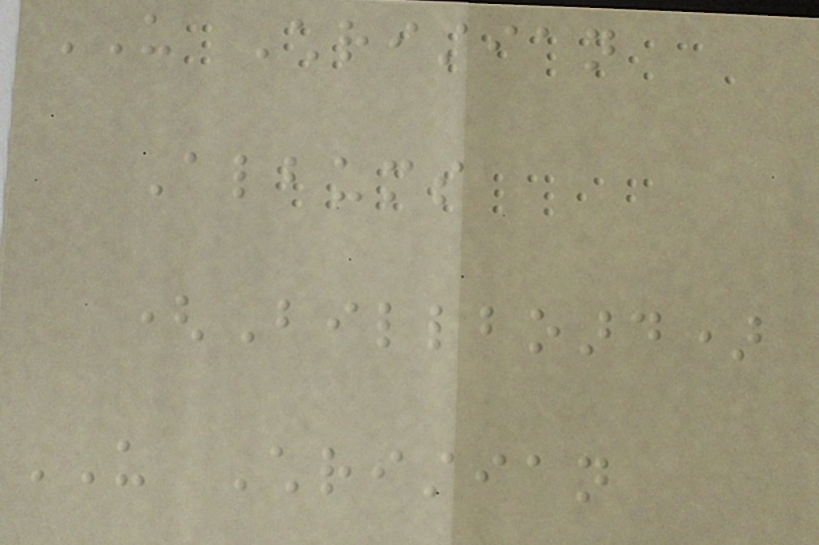US Christian
Albums
(Billboard)
US Christian
